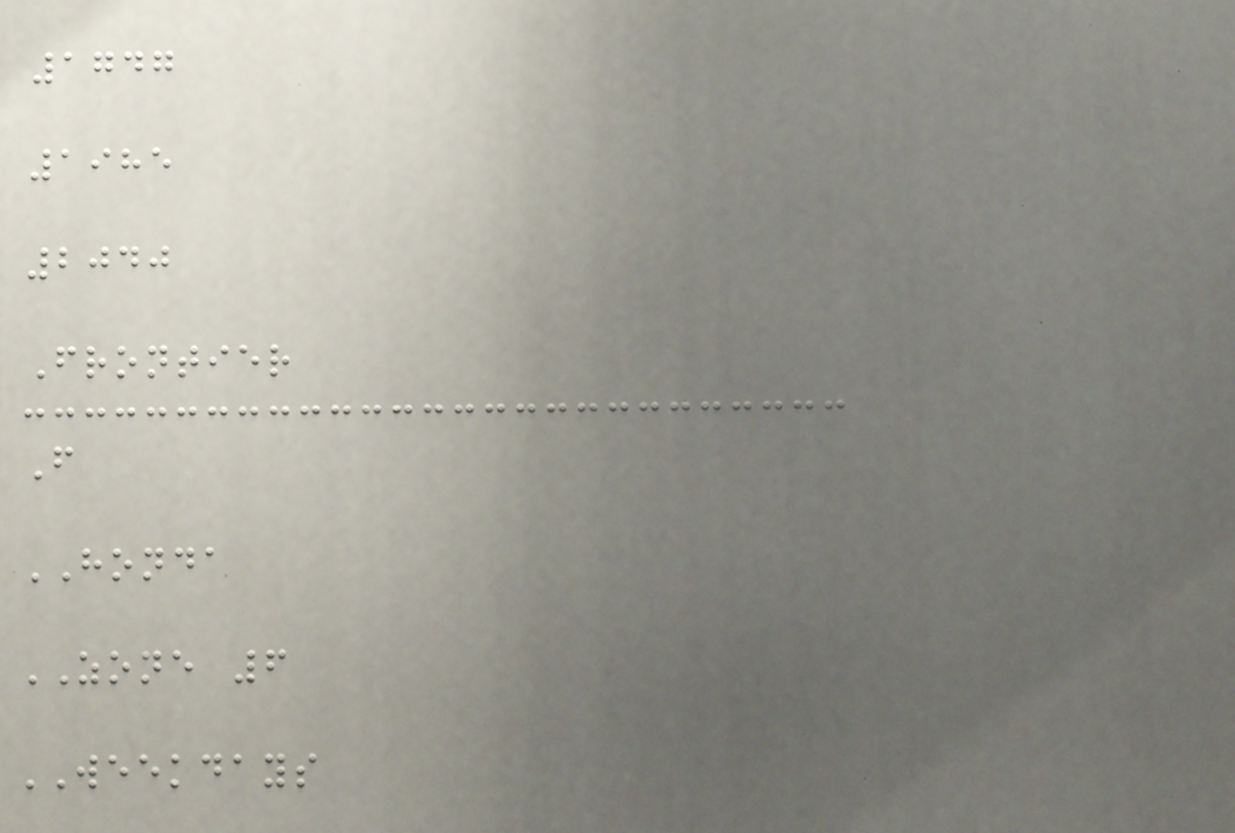1747
1985
2040
Frontier
F
HONDA
ZONE 6
WEEKDAYS
